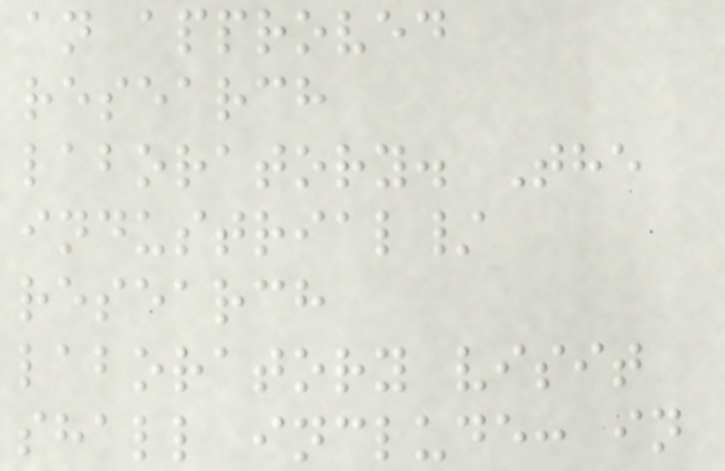an approved
research
laboratory. The
industrial/
research
laboratory visit
shall include: in
